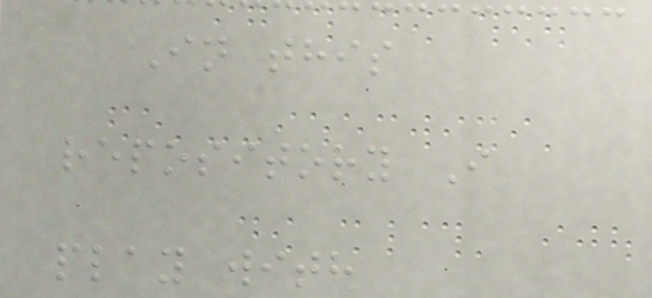In this
repository I
play with
